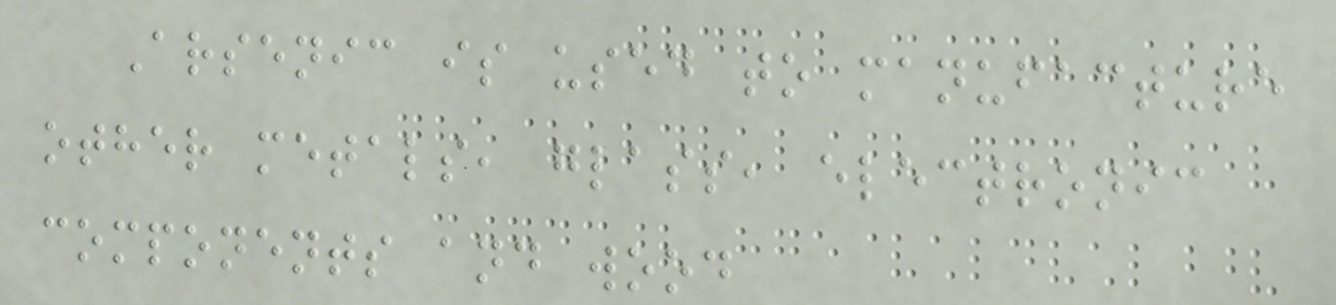Arsenic is used to manufacture
other metals, glass, electronic
components and wood
